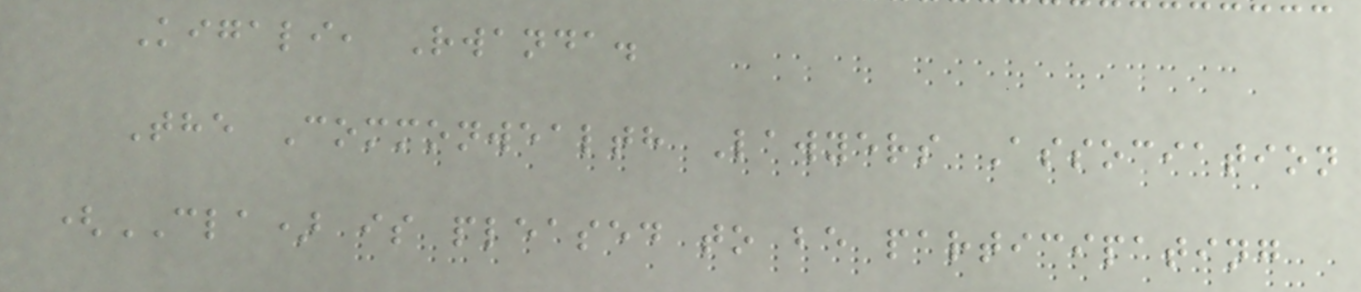Kigali, Rwanda.
The Commonwealth Lawyers Association
(CLA) is pleased to be participating
